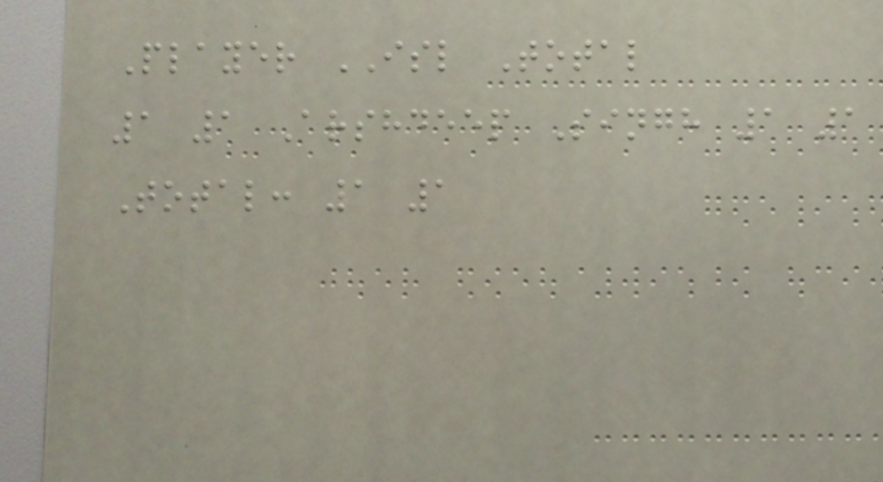Player ISL Total
1 1 Arshdeep Singh 1 1
Total: 1 1
